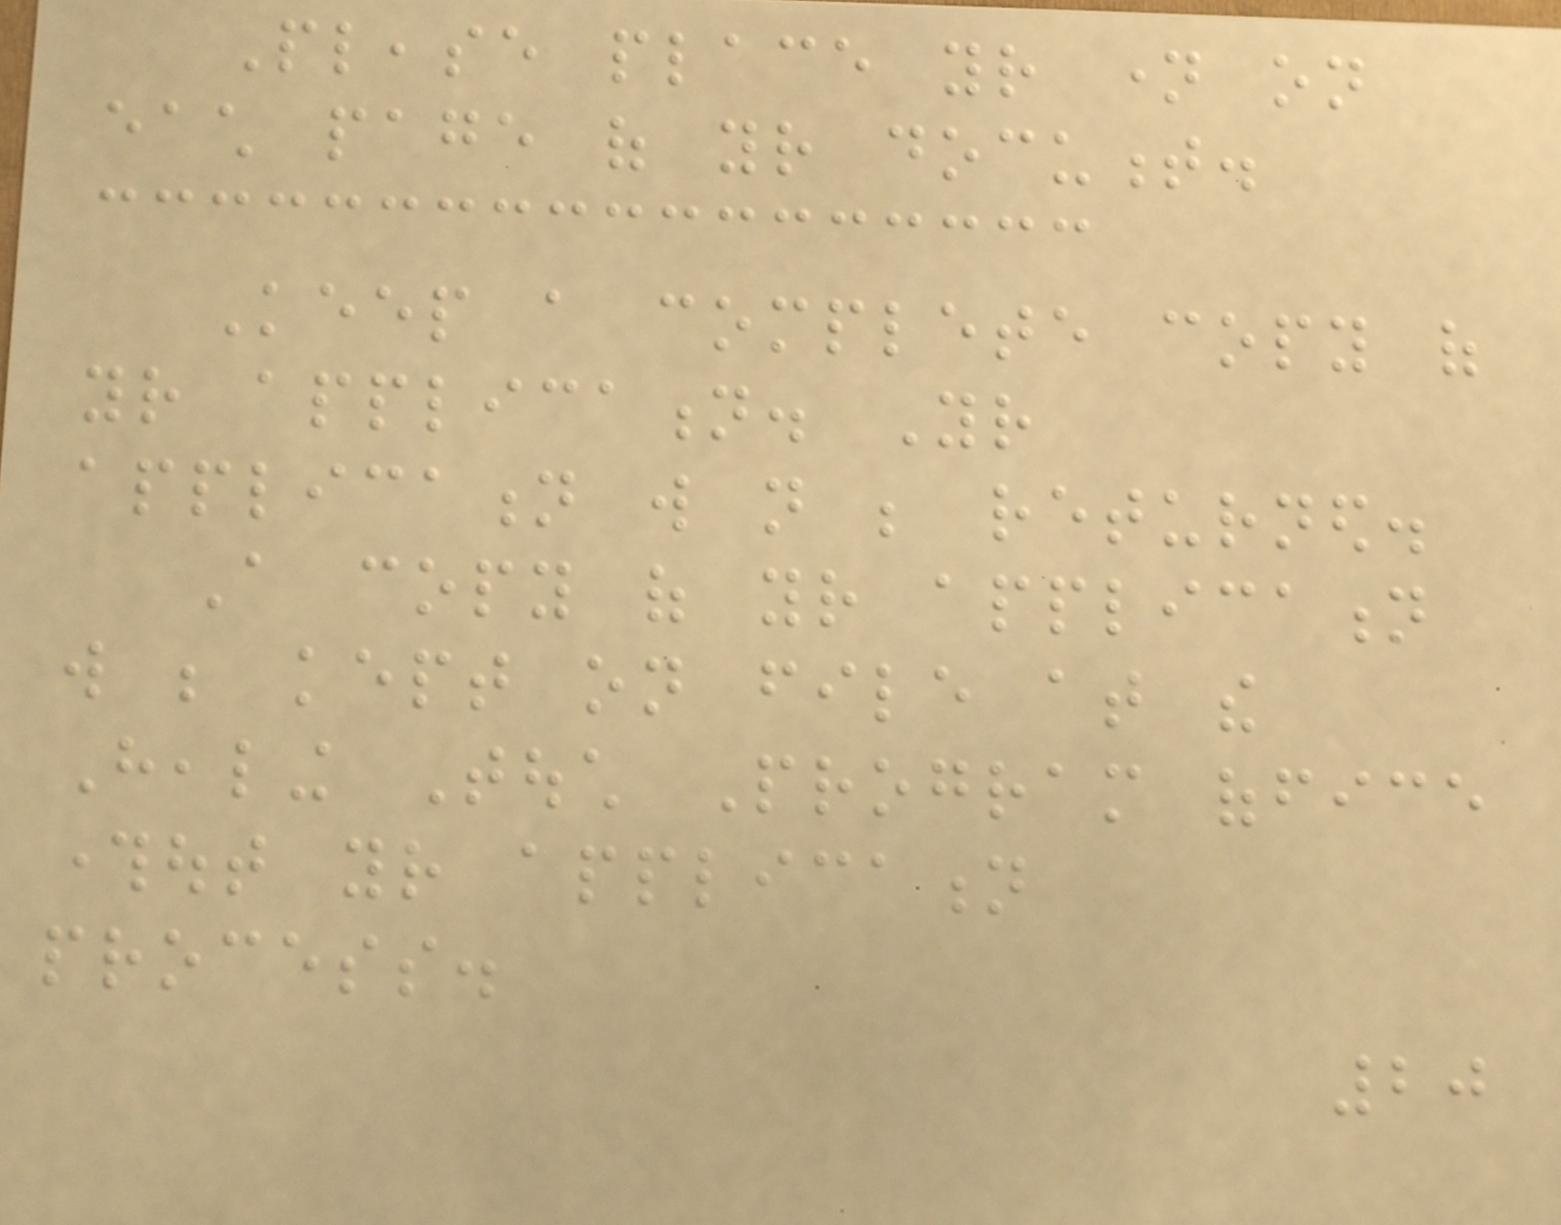Please place your name on
each page of your document.
Keep a complete copy of
your application. Your
application will not be returned.
A copy of your application
will be kept on file at the
Healing Touch Program office
throughout your application
process.
20
